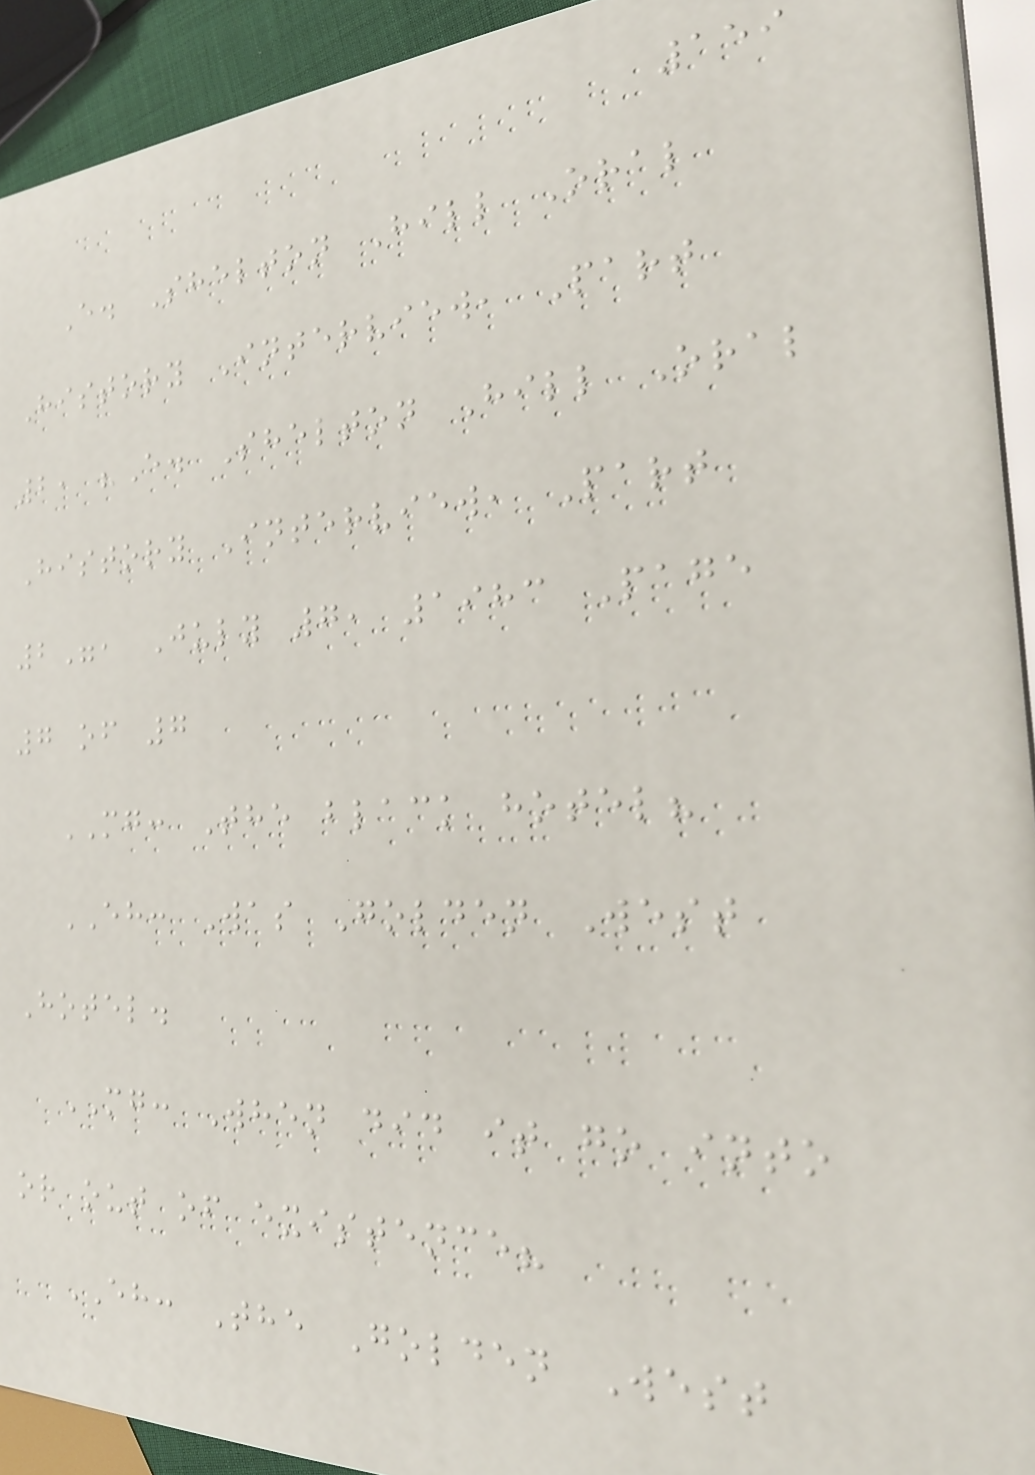159
E. Shelton Hill Oral
History Interview, Part
2, "E. Shelton Hill Oral
History Interview, Part
2", July 7, 1983 Page
7 of 7
MG: The black hotel?
EH: Was Golden West
Hotel.
MG: When did it go into
or out of existence?
EH: The Golden West
